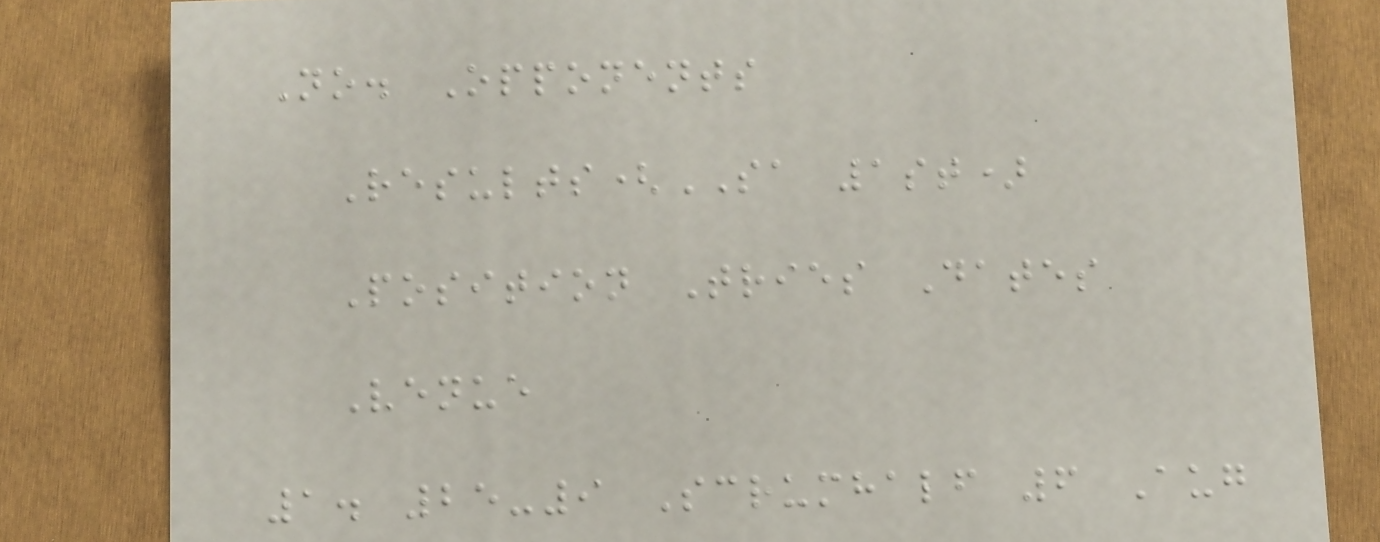No. Opponents
Results(SA 1st)
Position Tries Dates
Venue
1. 25-9 Scrumhalf 6 Aug
